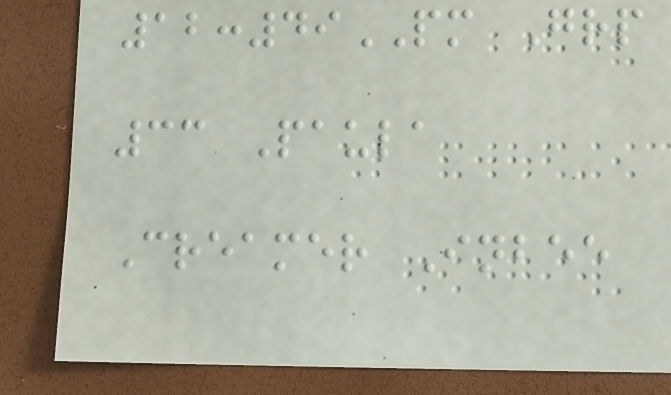12:49PM Grp
33 Paula
Creamer Inbee
